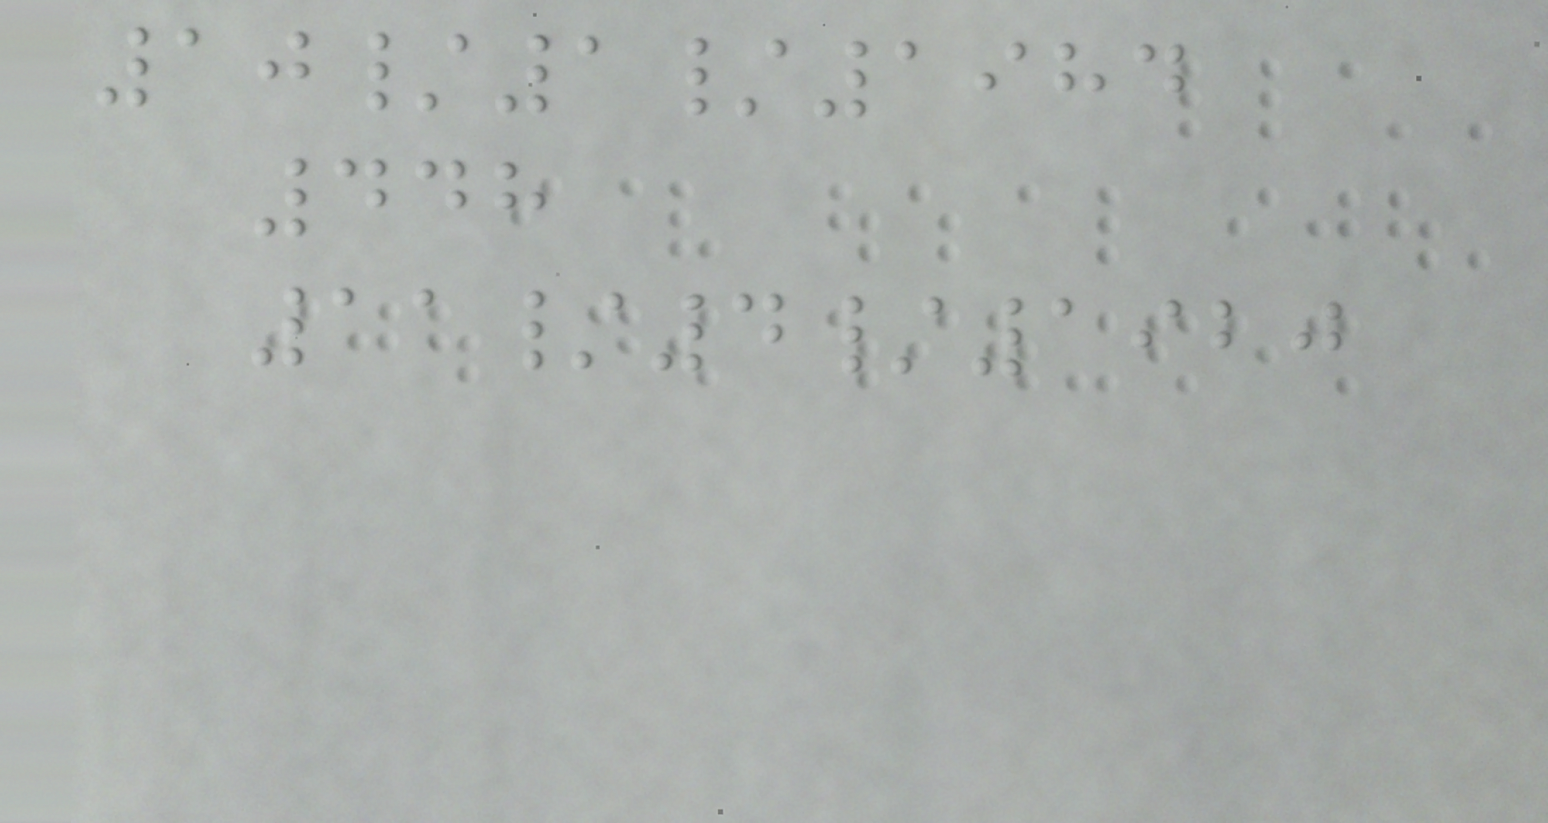10/1/1984
448
11/4/1920
